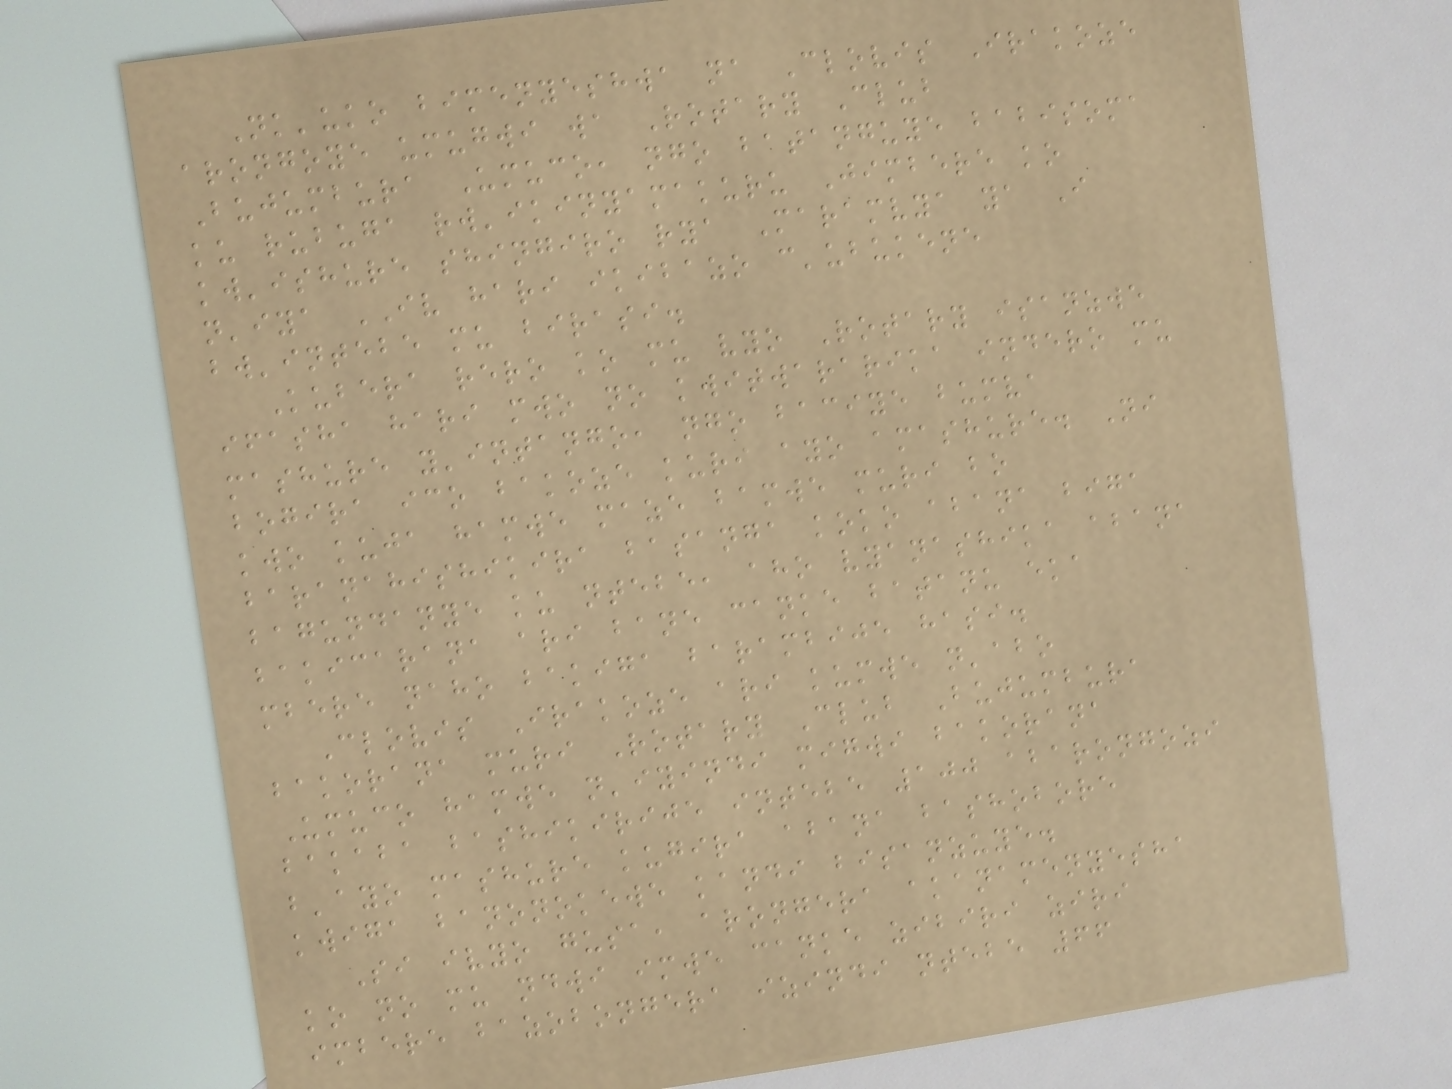Nk'uko bimenyeshwa na Clovis Irakoze
arongoye umugwi wa Rotary Club
Bujumbura Umuco, ngo batanguye babisoma
ku rubuga rw'ikinyamakuru Jimbere ko
kw'ishure shingiro rya Maramvya ya I
n'iya IV hari ikibazo c'ubukene
bw'intebe mu birasi.
Kubera rero ko mu vyo Rotary isanzwe
ifasha hari mwo no kwitwararika indero mu
mashure y'intango, ngo baciye bumva
bogira ico bakoze kuri ayo amashure. Ni
kwo kuja hamwe maze bamwe muri bo
baranahishikira basanga koko abana biga
bagundanye ku ntebe, aho vyanashika abana
bakicarana ari bane canke batanu eka
mbere naho bakiga barambije hasi.
Clovis Irakoze ari kumwe n'abo
bakorana muri Rotary Club Bujumbura
Umuco hamwe n'iyindi migwi bakorana
bakaba bashikirije intebe 100 abarongozi
b'ayo mashure kugira abana bashobore
kwiga banonokewe kandi bisanzuye.
Si ivyo gusa, arongera akanamenyesha
ko no mu ndwi imwe canke zibiri ziri
imbere bazobongera izindi ntebe 66
